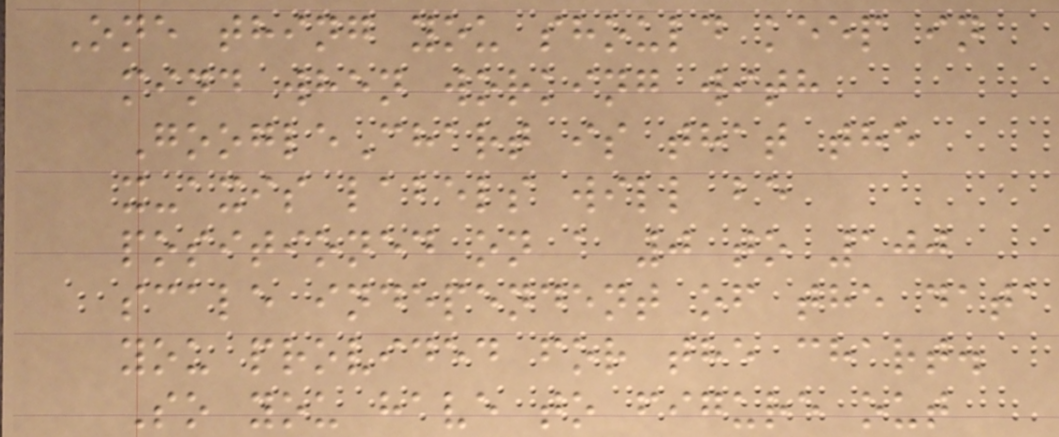One thing you should keep in
mind when working with
GoogleChart is that the
x-axis labels will be
positioned on a 0 to 100
scale independent of the data
you provided for the chart.
So you have to figure out
